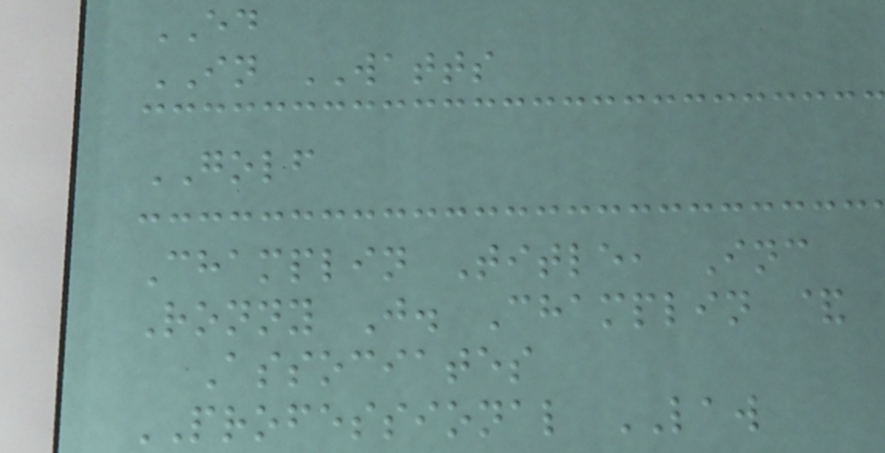ED
IN WATTS
GOLF
Champlin Title, Inc
Ronny J. Champlin &
Associates
PROFESSIONAL LAW
